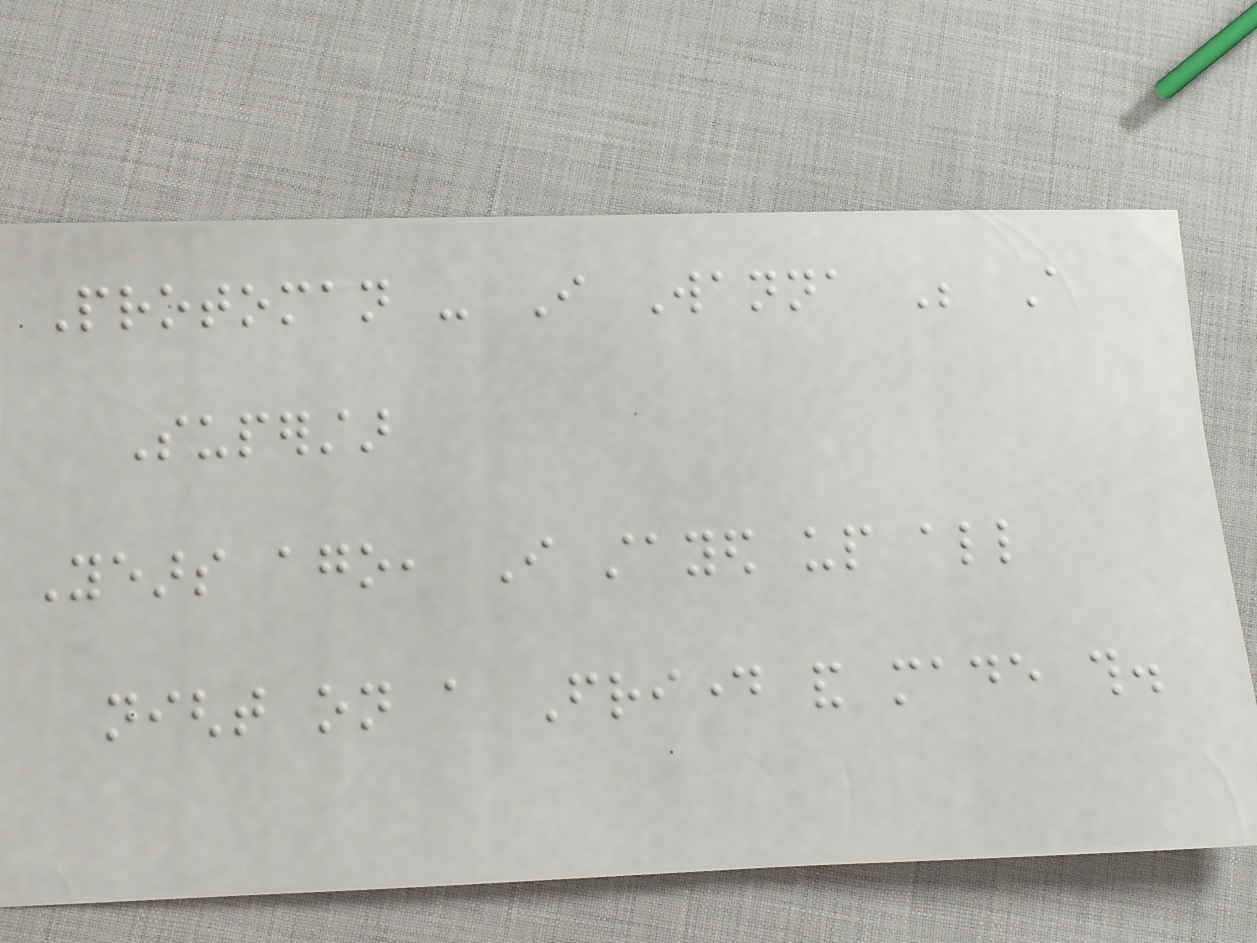Protoman - I Wanna Be A
Superstar
Years ago, I stayed up all
night on a Friday and made this.
